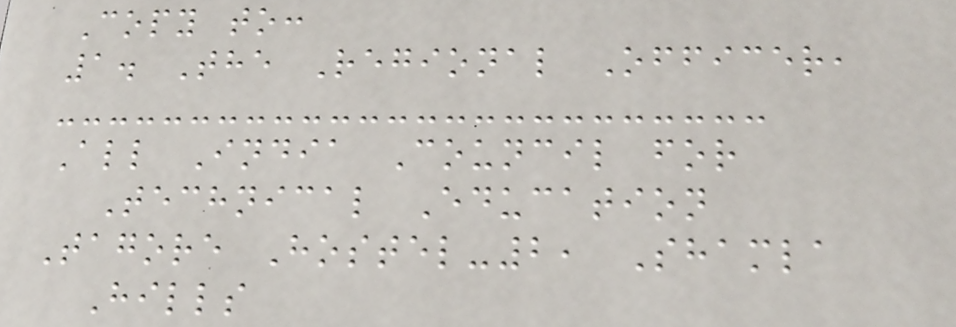Copy to:
1. The Regional Officer,
All India Council for
Technical Education
Tagore Hostel-2, Shamla
Hills
